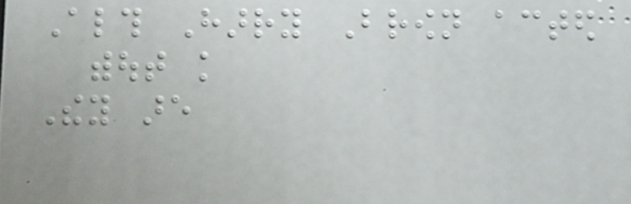Although Harry Brown acted
without knowledge
They are
